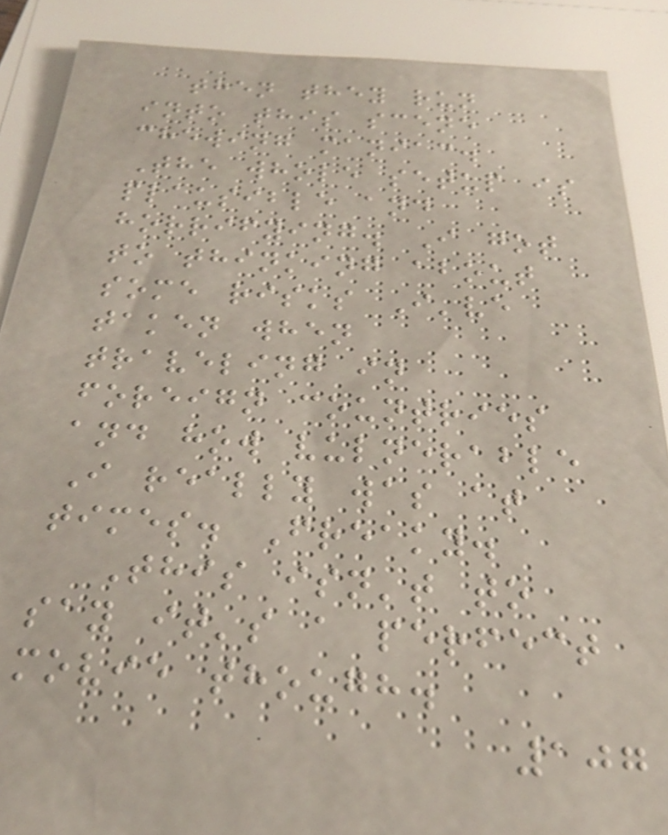then they run
into this scene
chewing maniac.
The whole setup is
plausible and
horrifying. I got
to thinking about
some risks I've
taken when
traveling in
foreign countries
and how vulnerable
I really was at
times. Freaky.
This isn't to
say it's a perfect
movie though.
107
